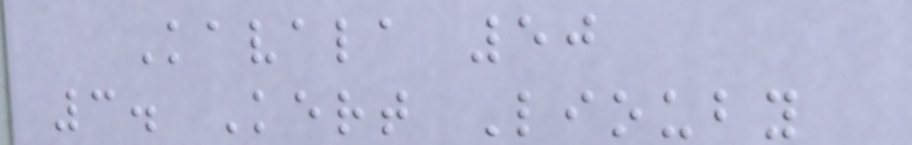Kavala 50
3. Kert Liouby
